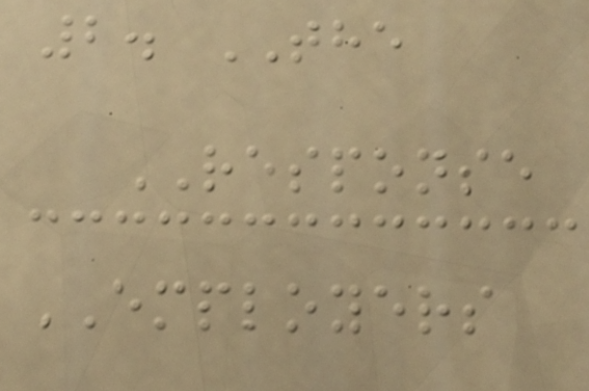2. THE
RESPONSE
EMPLOYERS
